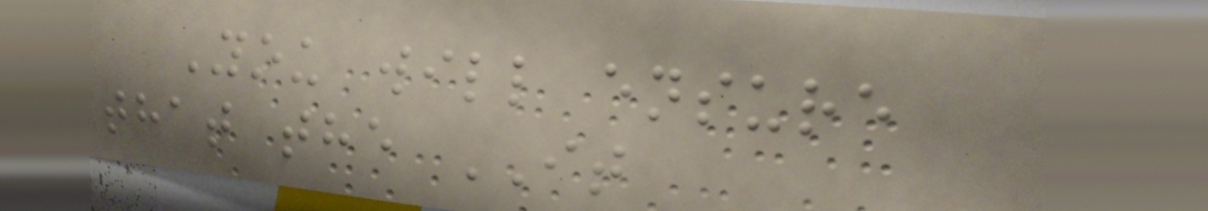You will ensure
that the IT
